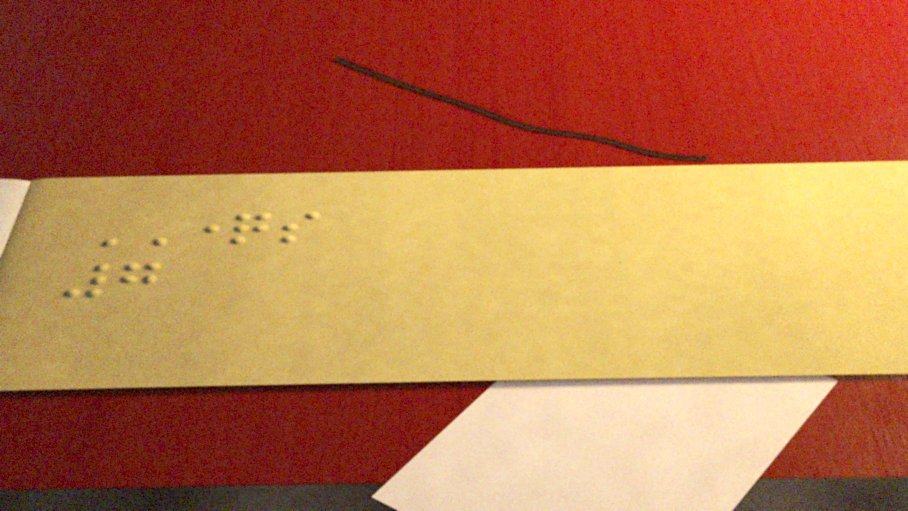QUESTIONS
7
